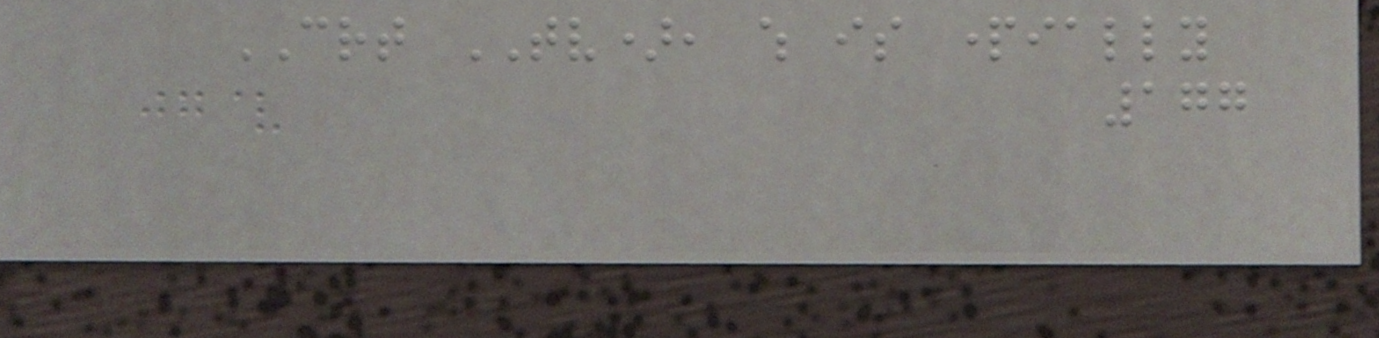CRT TV), which is partially
177
